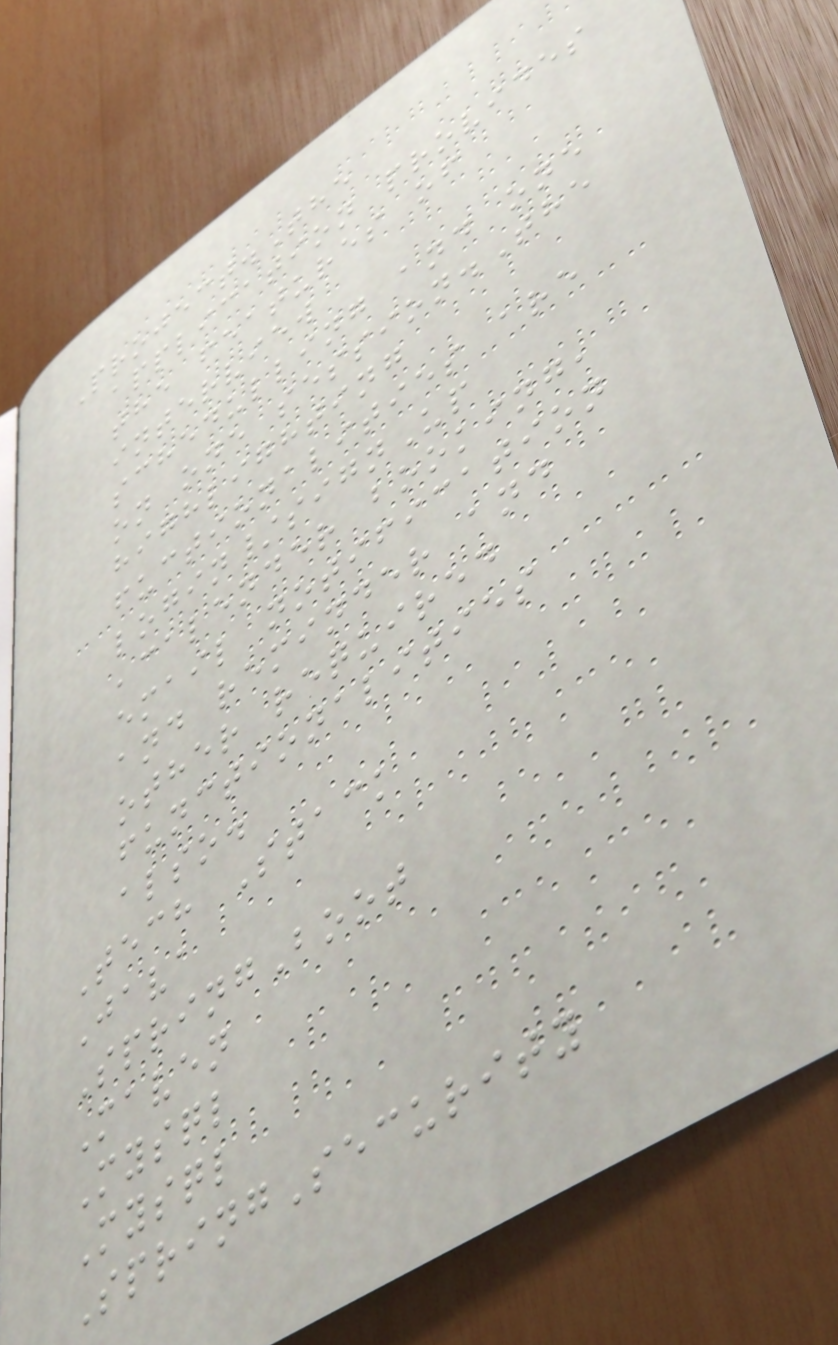Project.The
application provides
the features of
interview
schedulling and one
on one session.The
highlighting
fuctionalities are
login/signUp
,calender booking,
email notification
and reminder and
other required
functionalities
also.
Tech Stack
Java
SpringBoot
Maven
Mysql
Mysql
SpringSecurity
